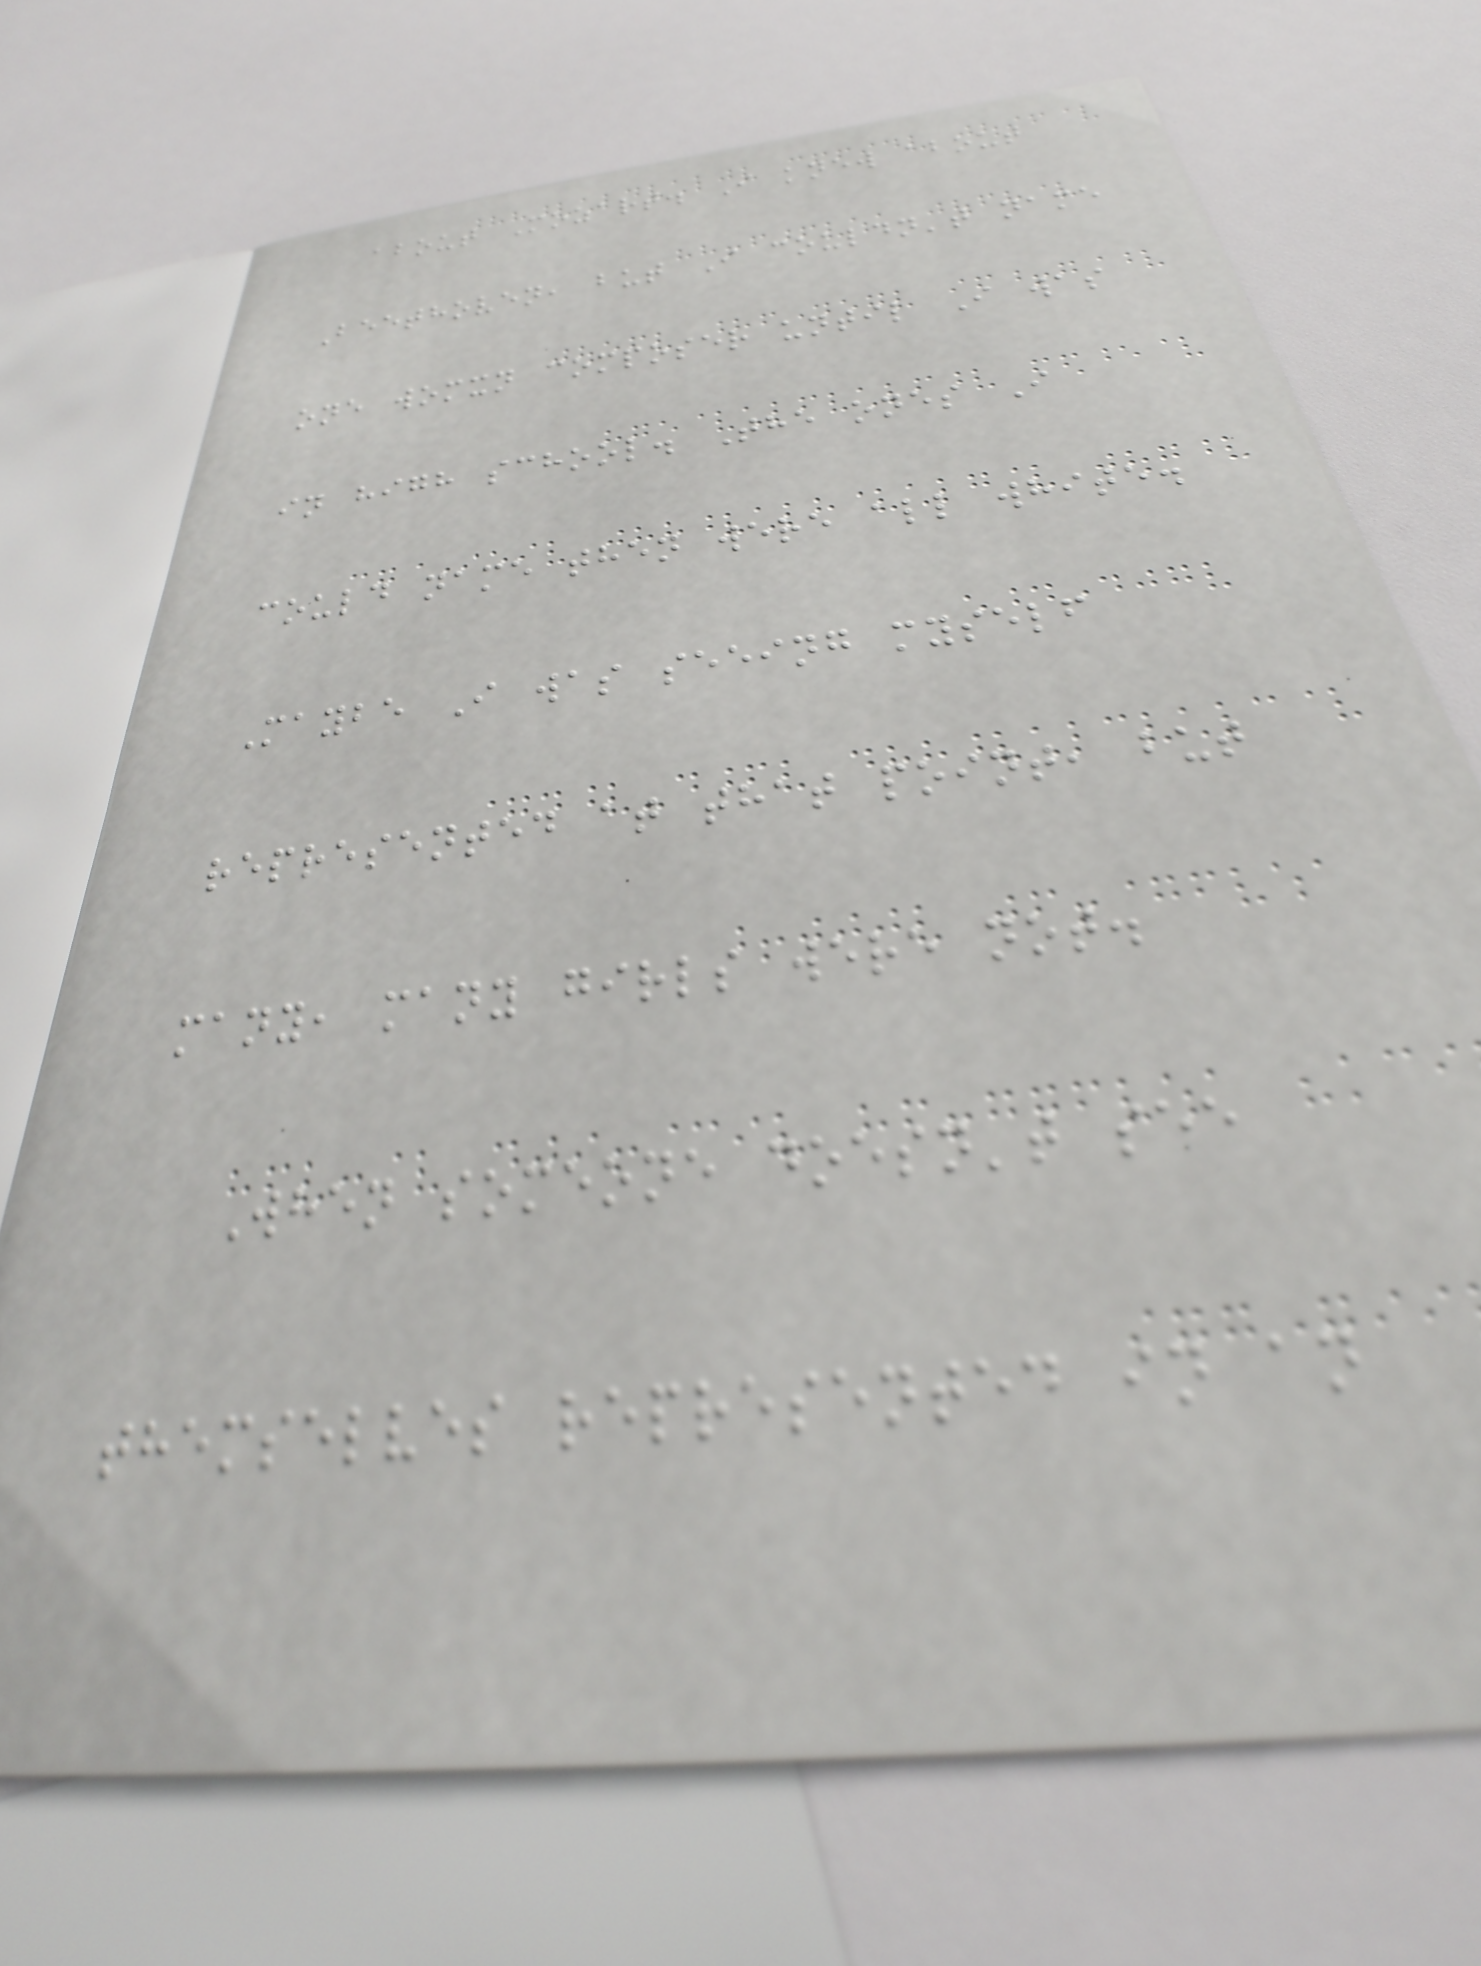about Mozart. I knew about
Beethoven, but I couldn't name
one womxn composer until I was
in high school. The ones I
could name then were all white.
Maybe I was seeing myself
represented at that point, but
many, many girls were not.
When someone doesn't see
themselves represented in an
